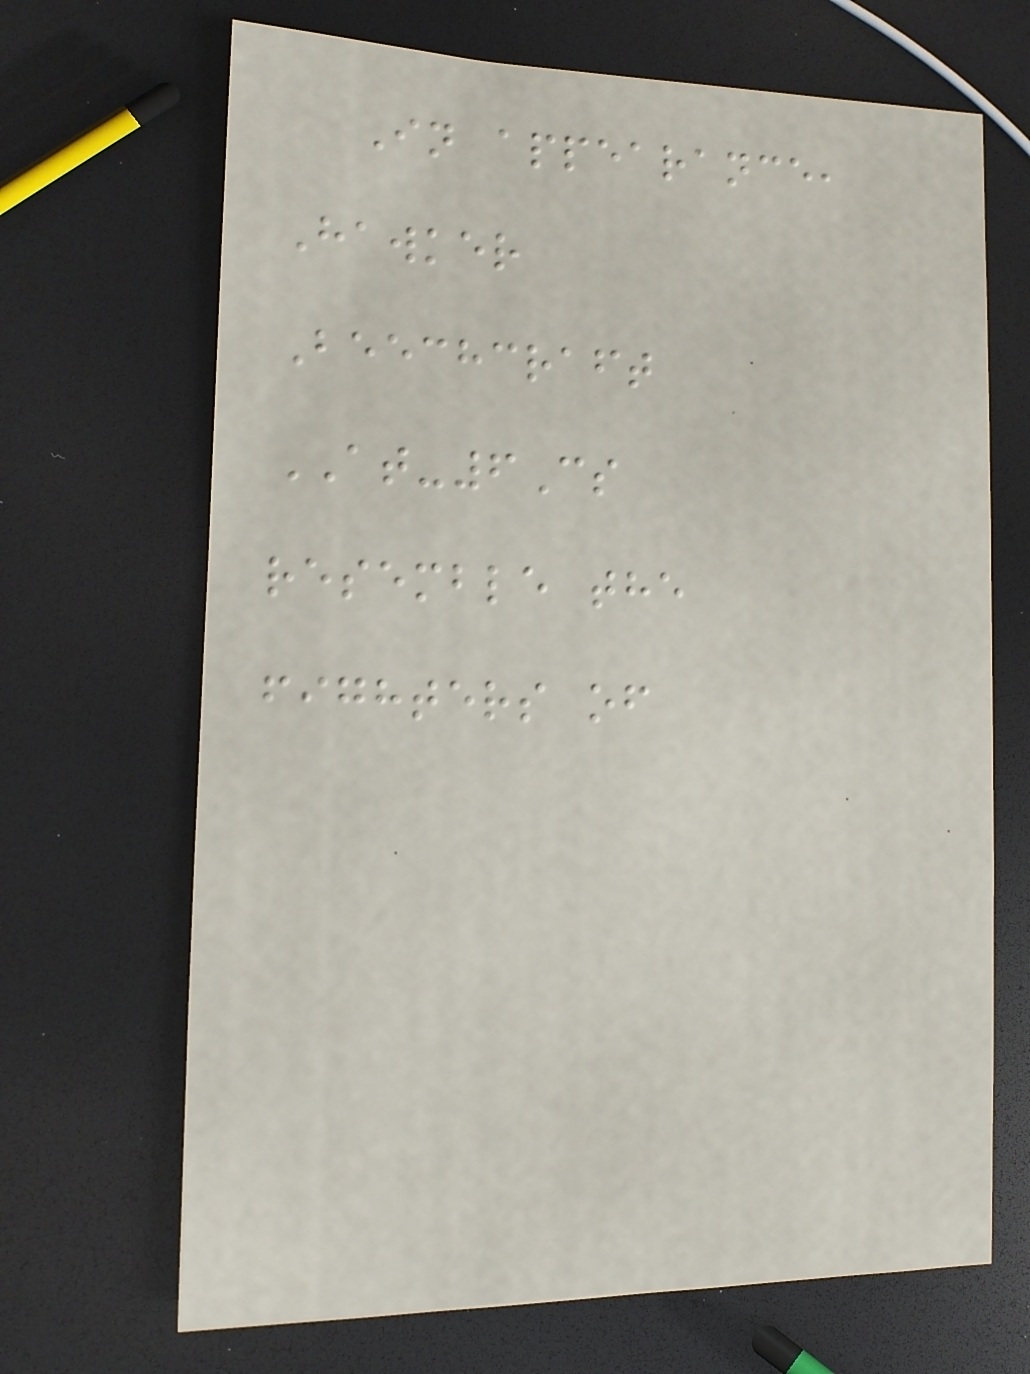In appearance,
Hawker
Beechcraft
AT-6Cs
resemble the
fighters of
